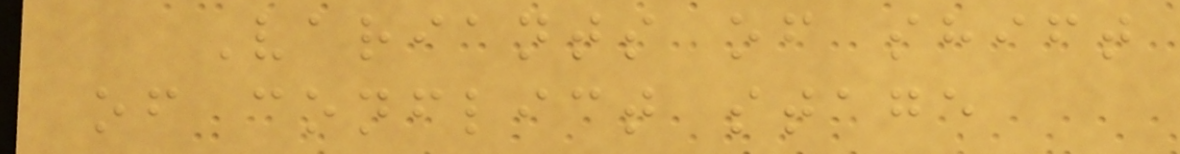Variants of shift
of conflict stage
